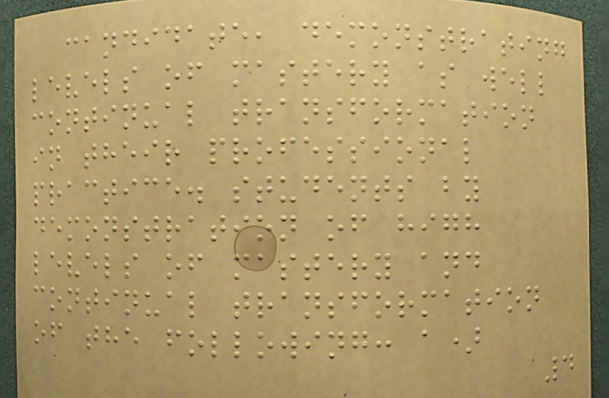candidate, demonstrating
levels of mastery as well
continual transformation
in their professional
practice. students by
demonstration of high
levels of mastery and
continual transformation
of the following: a)
4
